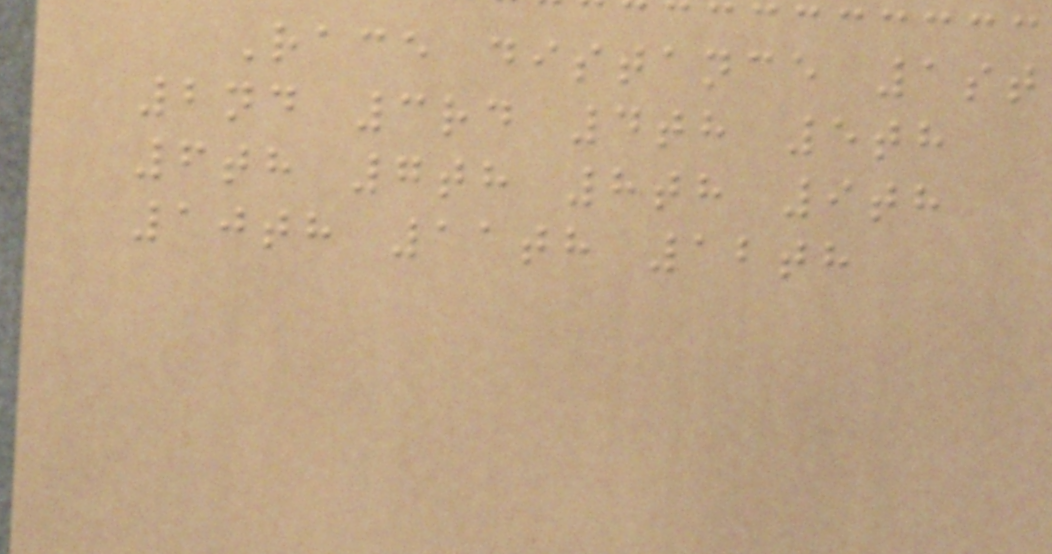Race distance 1st
2nd 3rd 4th 5th
6th 7th 8th 9th
10th 11th 12th
